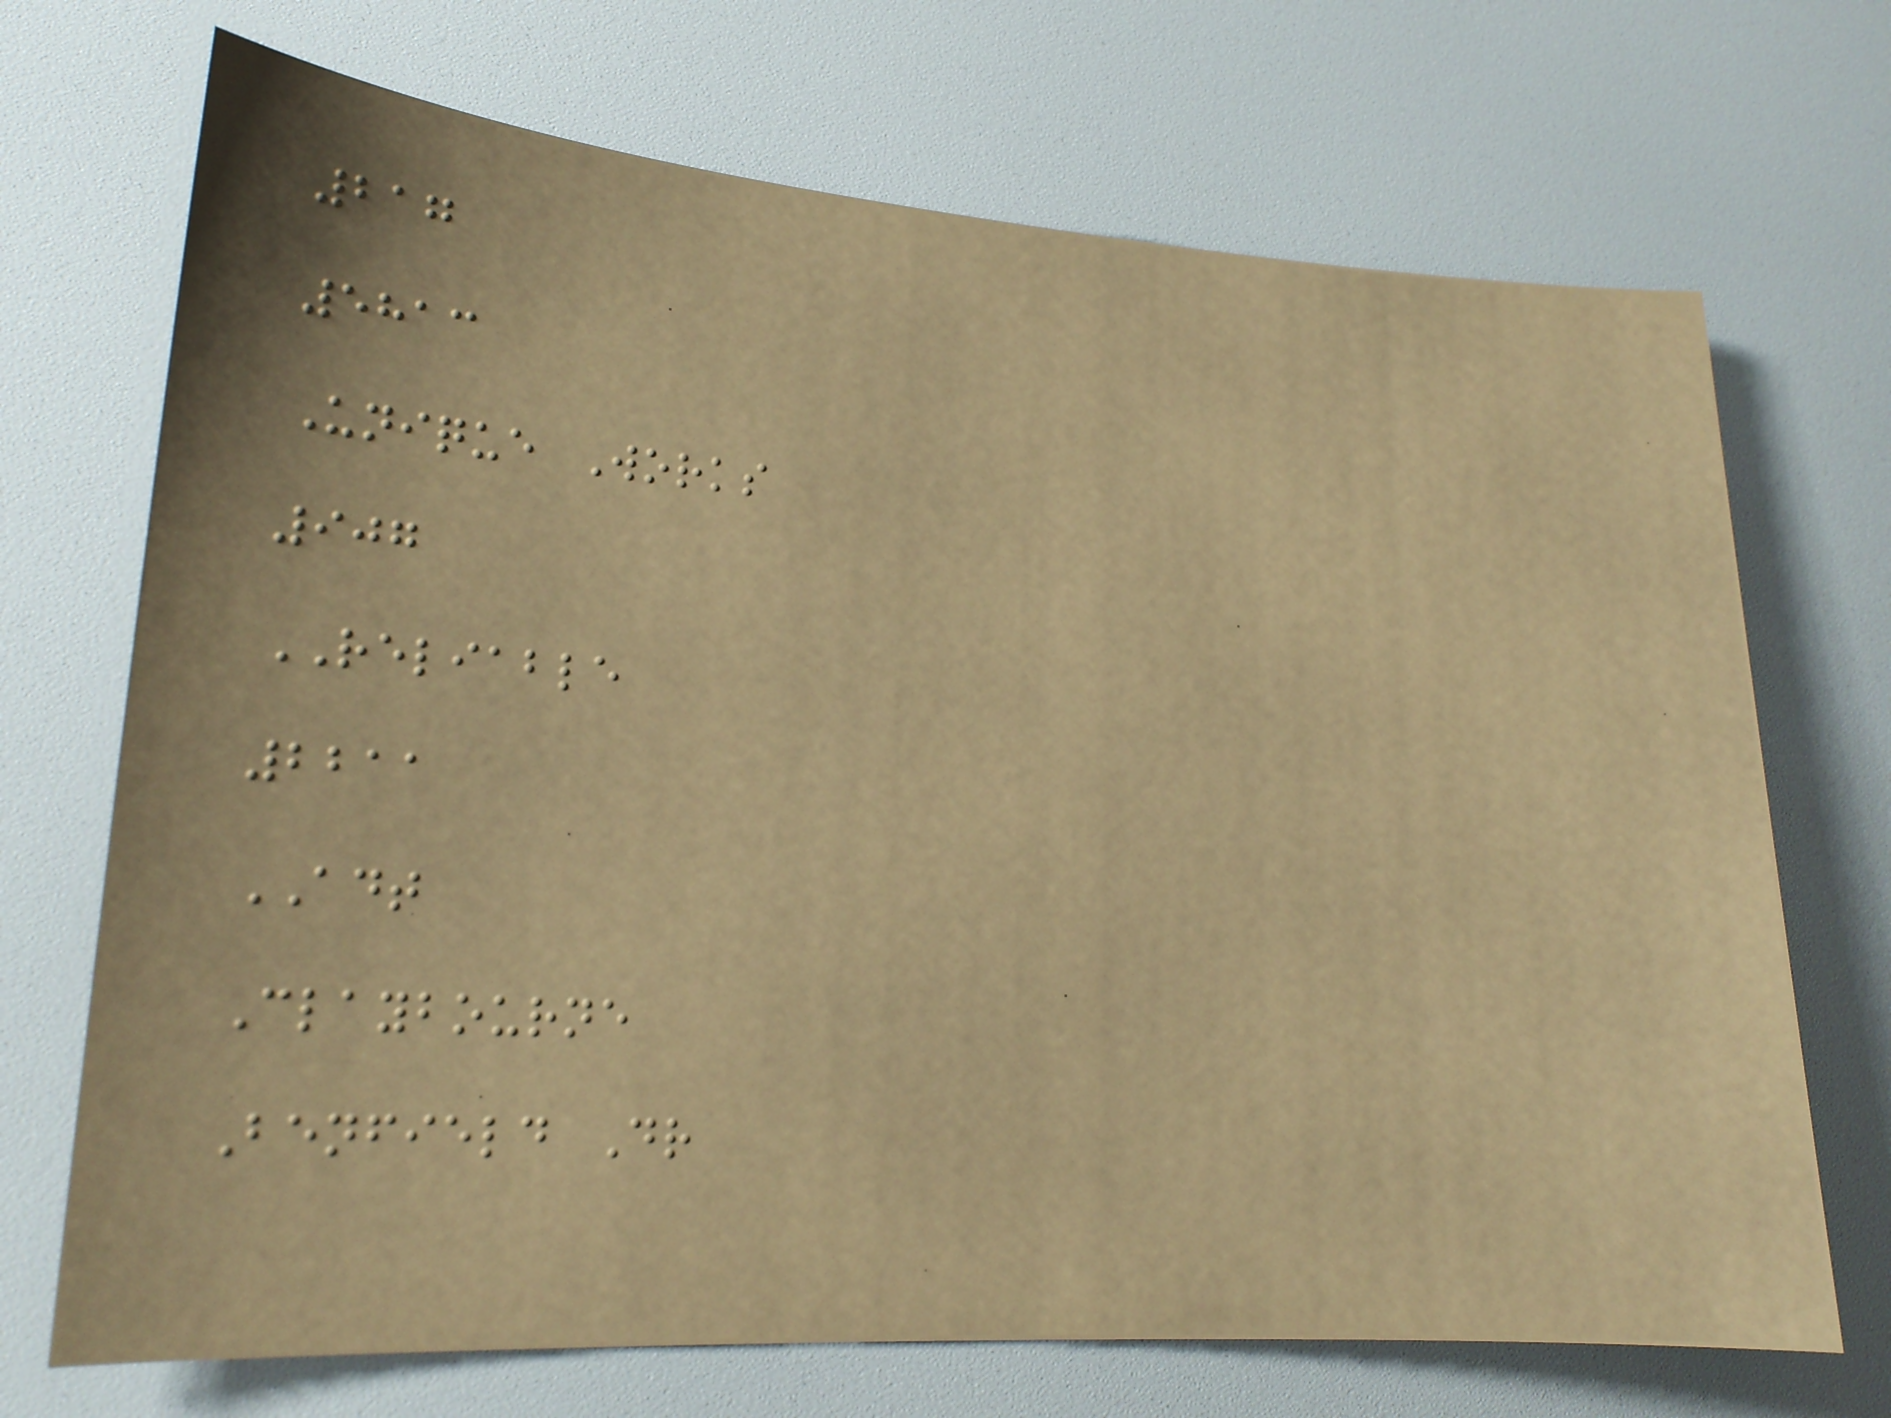217
5813
Unique Works
907
RELIABLE
2211
ADT
Claybourne
Benfield Dr
